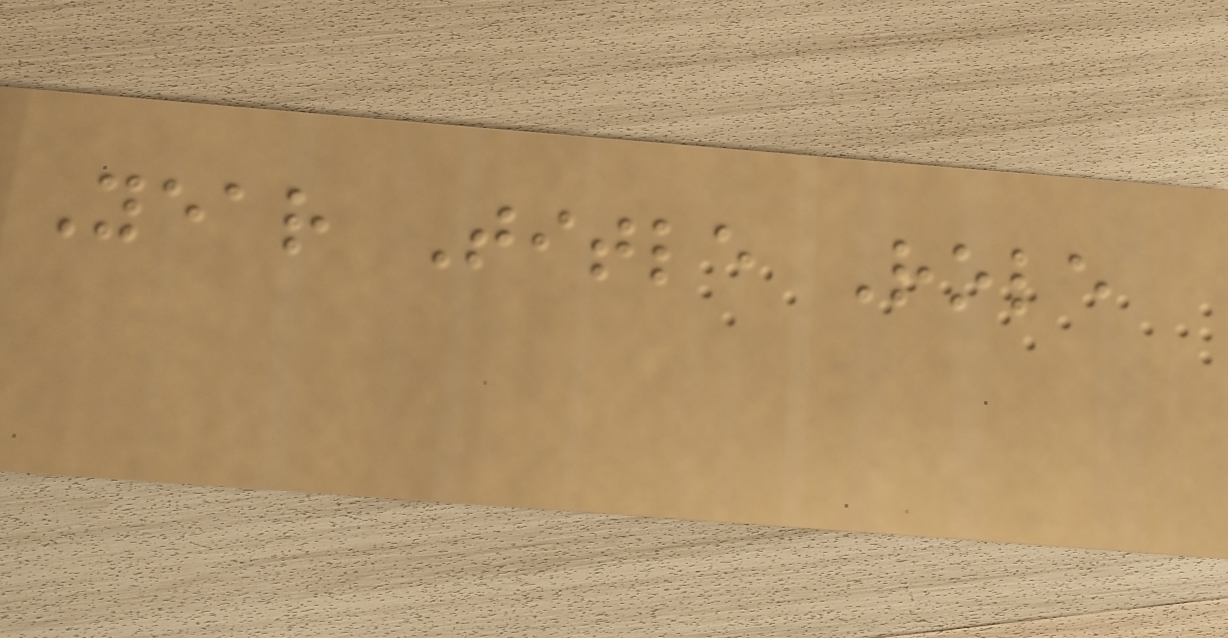Year Title Role
